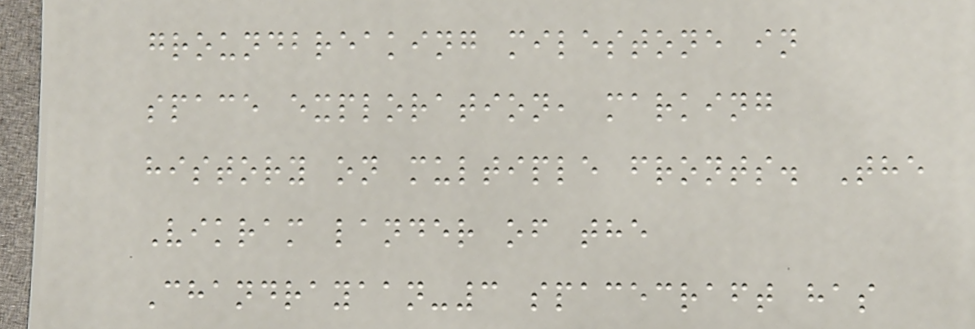groundbreaking milestone in
space exploration, marking
history on multiple fronts. The
Vikram lander of the
Chandrayaan-3 spacecraft has
